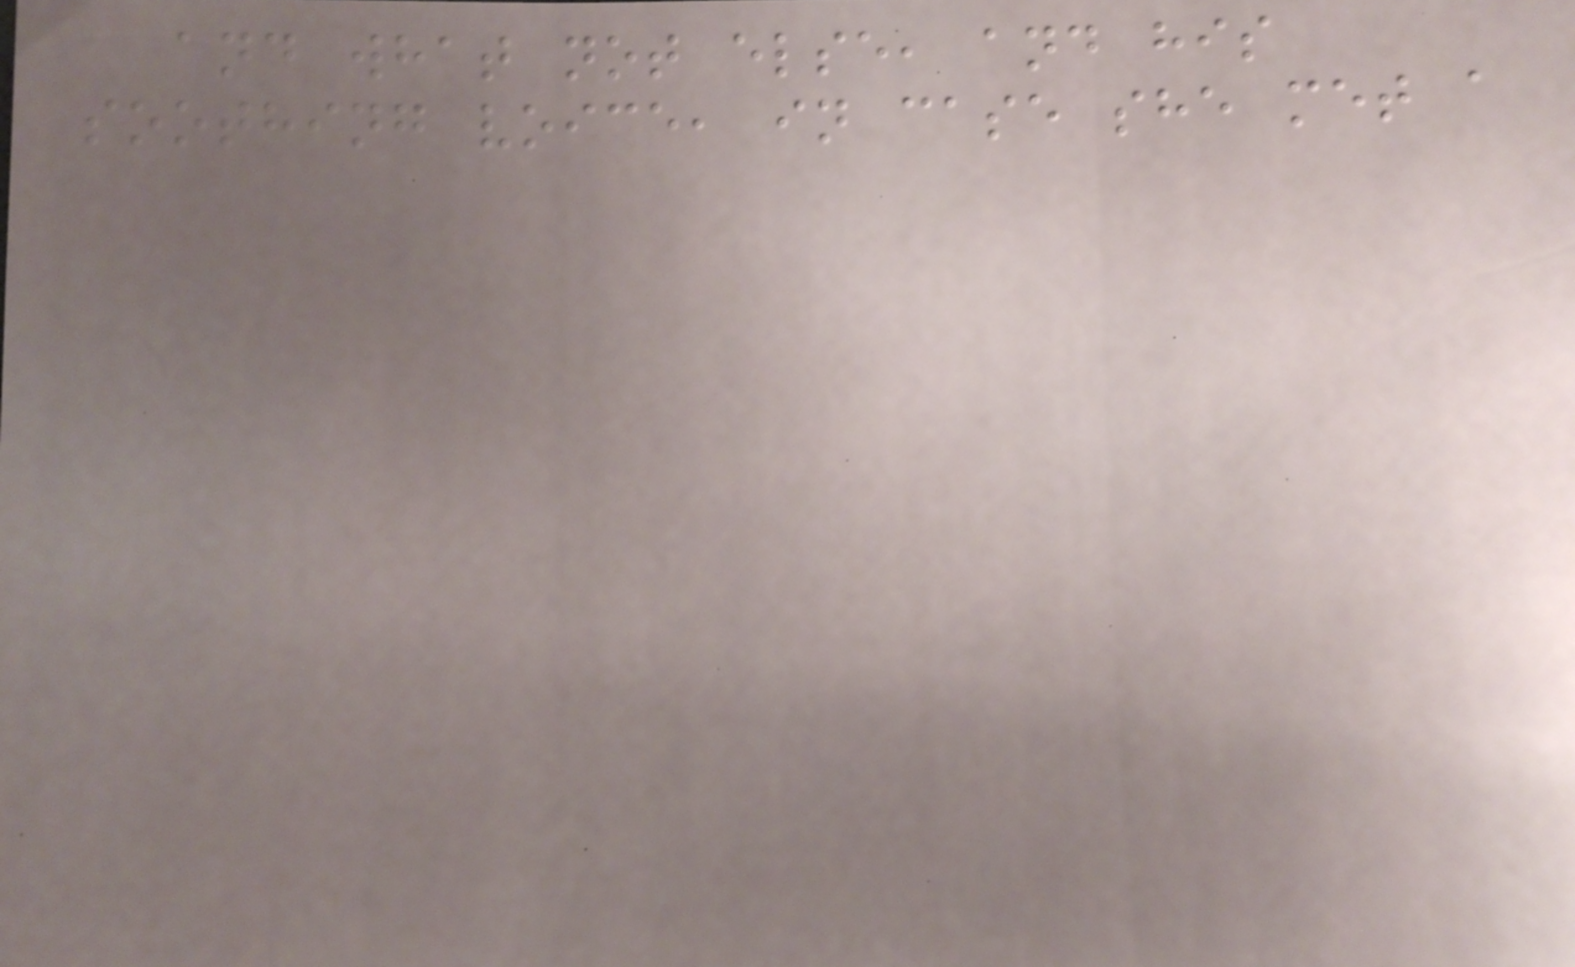and what not else, and his
soothing voice, in case she met a
